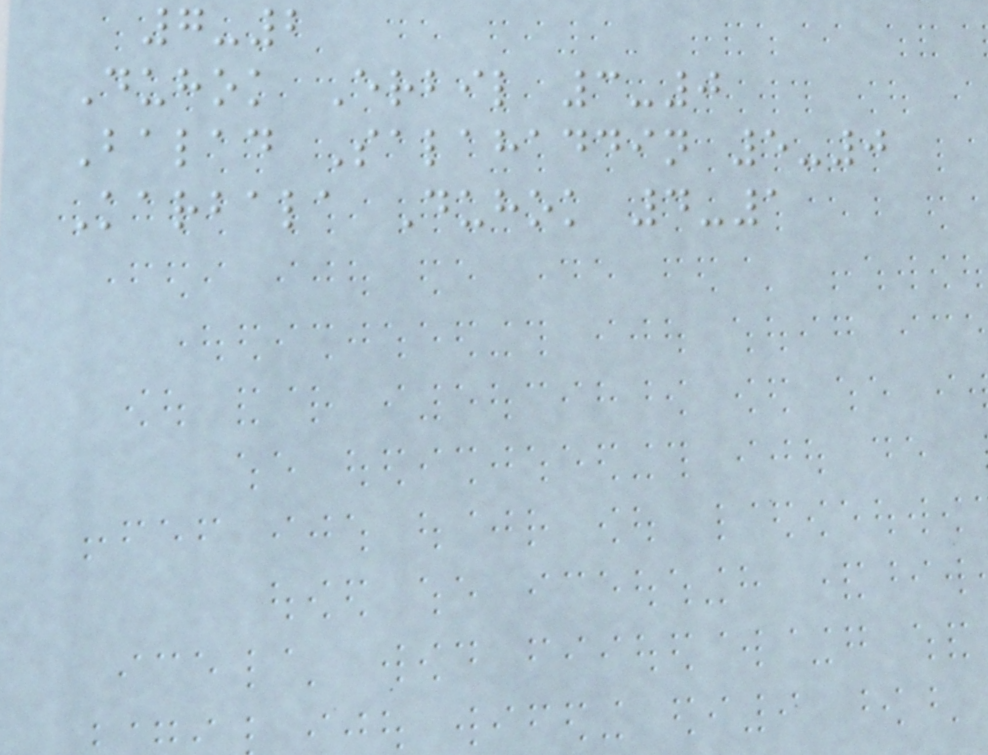7-2
Duhok Erbil 3-0
Balad Salahaddin 5-0
Karbala Duhok 4-1
